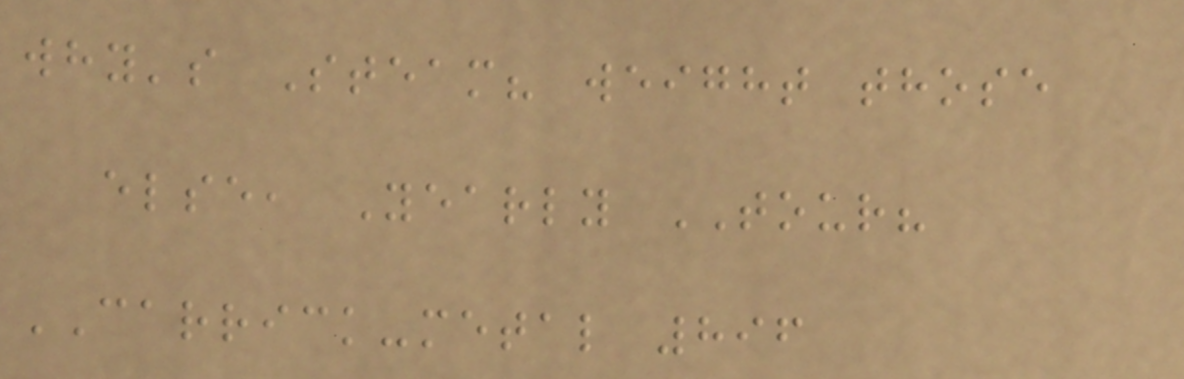why's Steam? weight those
else, Yearly TOUR?
CARRICK-metal 896
